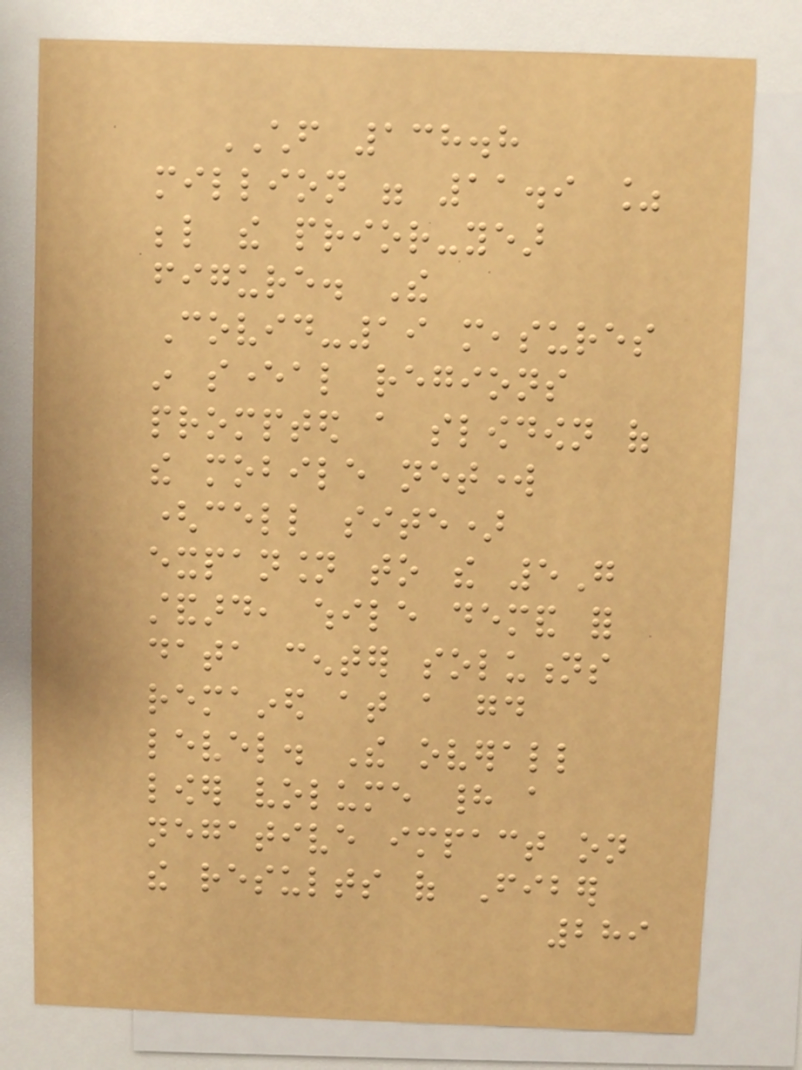CHF 138.8
million were 11.9 %
below the prior-year
figure. The
Covid-19 measures
in several regions
prompted a slowdown of
the mobile network
(cell site)
expansion to the 5G
standard, while demand for
data center solutions
remained at a good
level. The overall
lower volume had a
negative impact on
the results of Fiber
289
